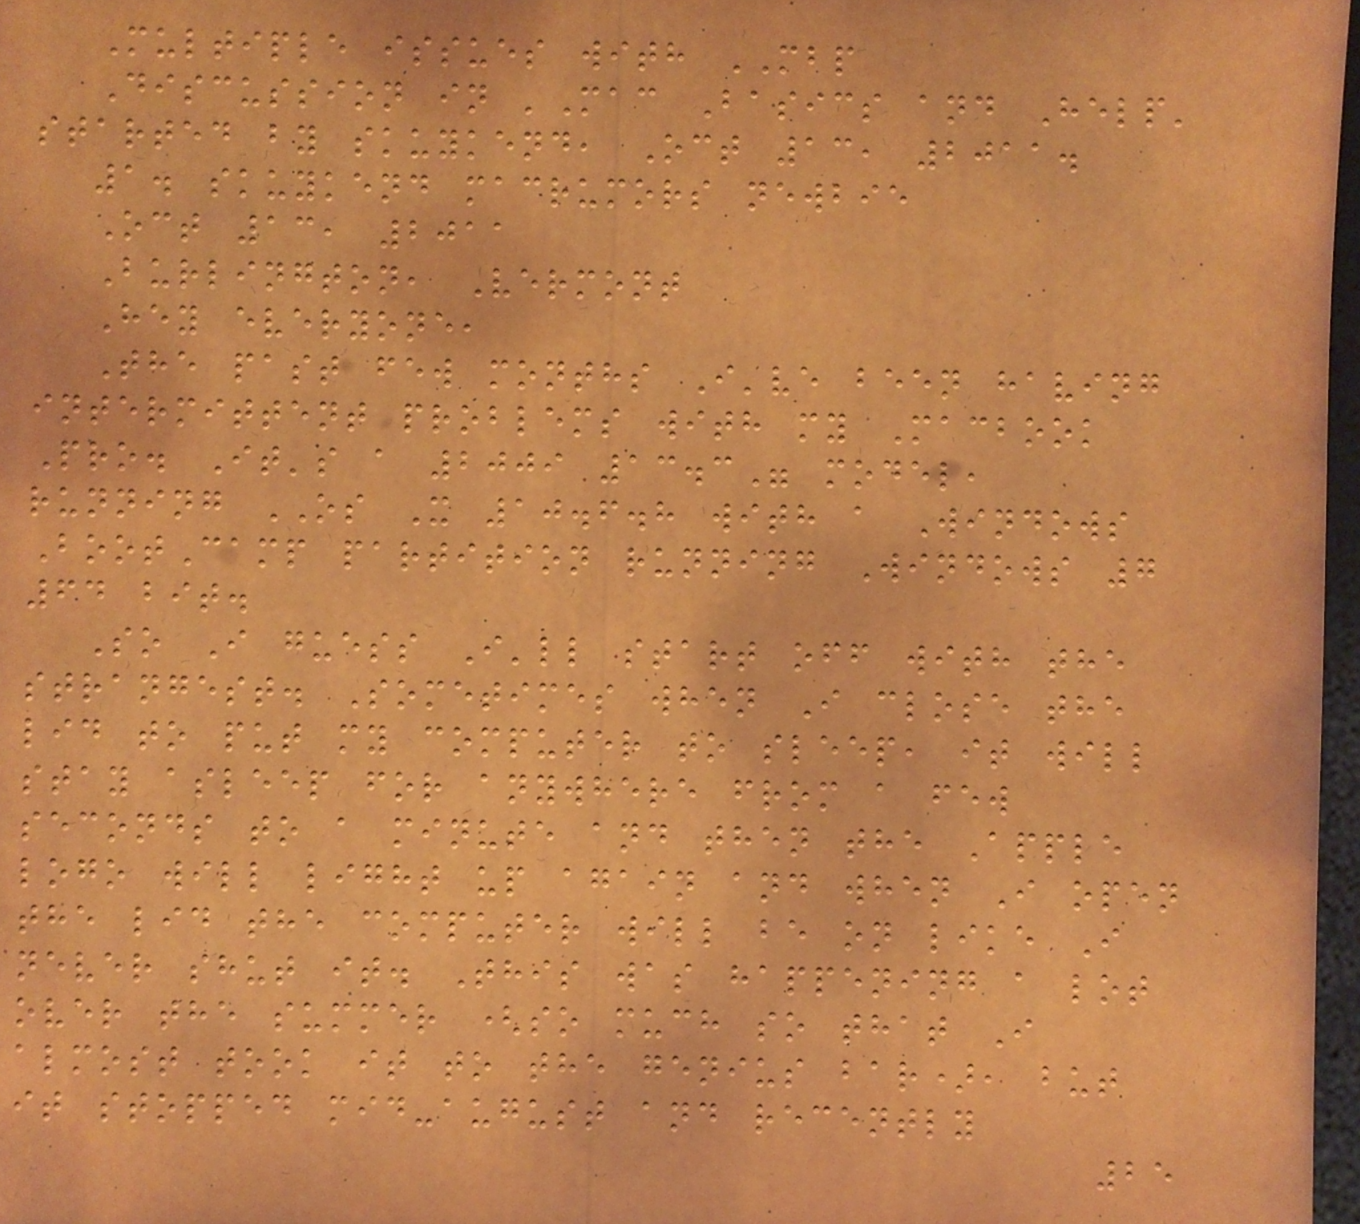Multiple issues with MBP
Discussion in 'Mac Basics and Help'
started by skuykend, Oct 13, 2011.
1. skuykend macrumors newbie
Oct 13, 2011
Burlington, Vermont
Hey everyone,
The past few months I've been having
intermittent problems with my Macbook
Pro. It's a 2009 13.3" model,
running OS X 10.6.8 with a Windows
BootCamp partition running Windows 7
64 bit.
So I guess I'll start off with the
strangest. Sometimes when I close the
lid to put my computer to sleep, it will
stay asleep for anywhere from a few
seconds to a minute and then the Apple
logo will light up again and when I open
the lid the computer will be on like I
never shut it. This was happening a lot
over the summer (so much so that I
almost took it to the genius bar), but
it stopped mid-august and recently
25
